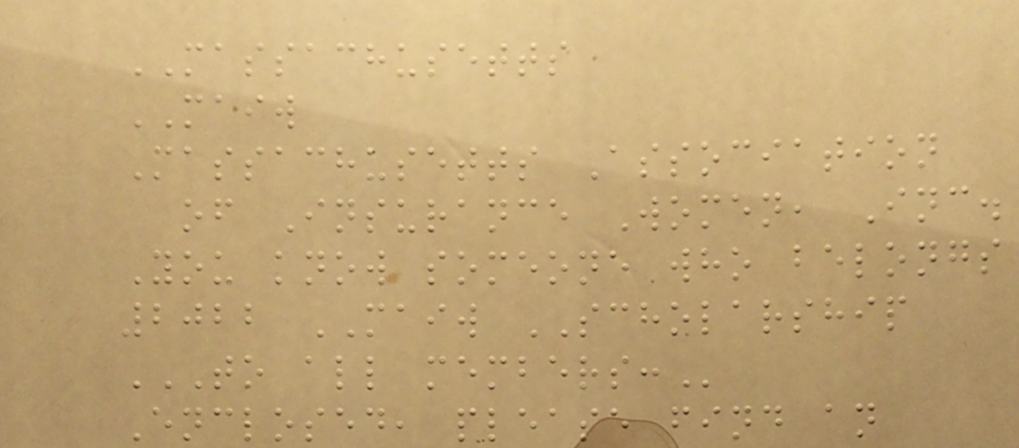MASSACHUSETTS
MAIW
Massachusetts Association
of Insurance Women, Inc.
You know someone who belongs
2022 MAIW SCHOLARSHIP
TO ALL MEMBERS:
Enclosed, please find an
